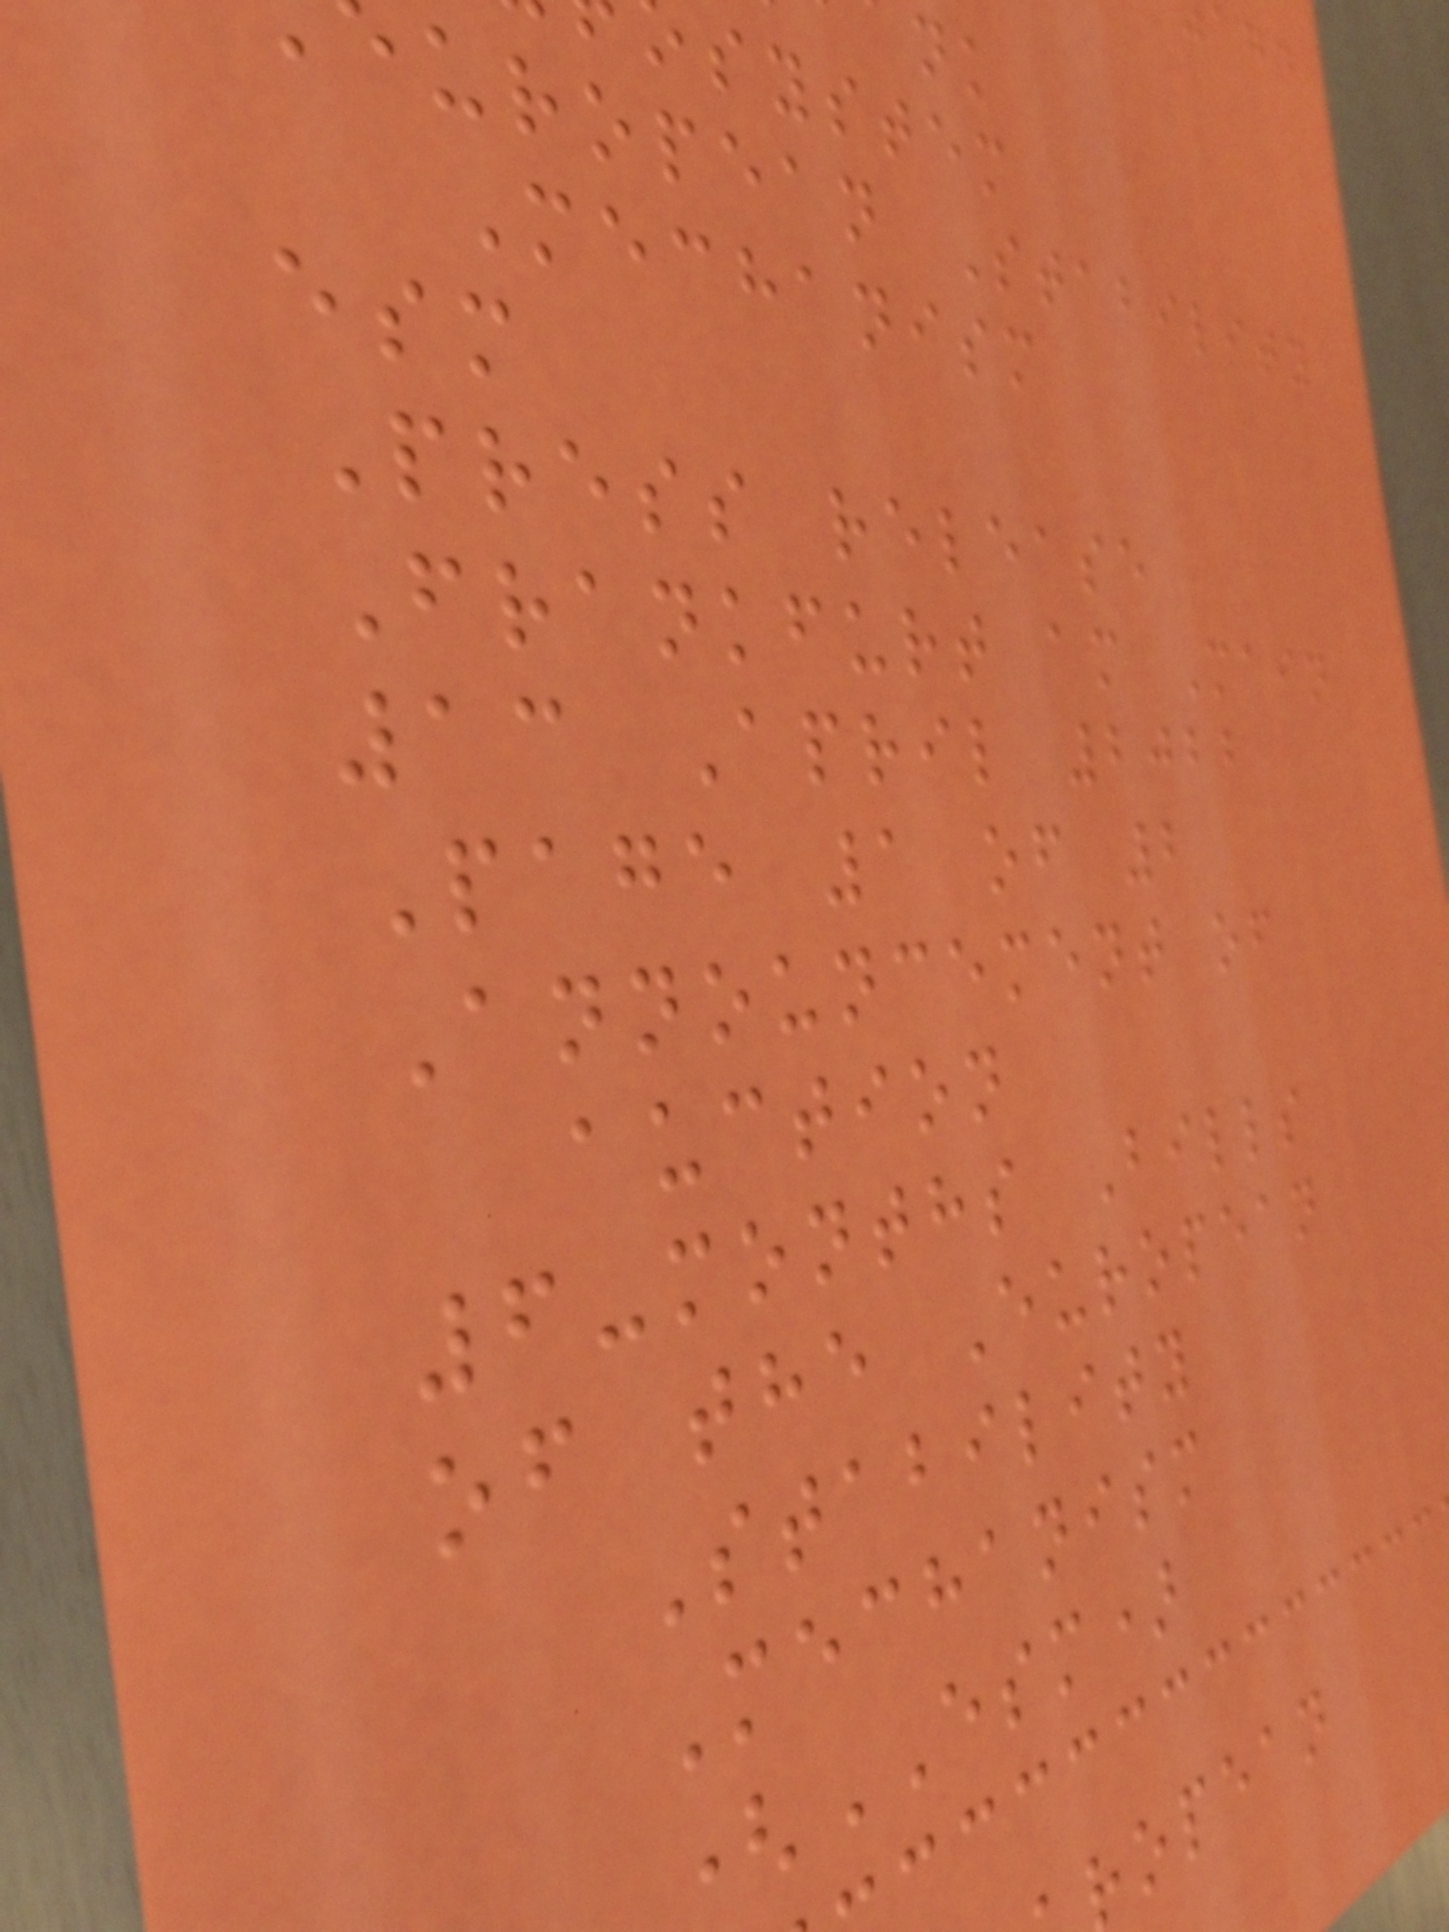system
uropean Stability
Mechanism
esm
Press release
Frankfurt am Main
13 April 2022
Page 1 of 2
Announcement of
auction
6-months Bills
of the European
Stability
Mechanism
(ESM)
ropean
